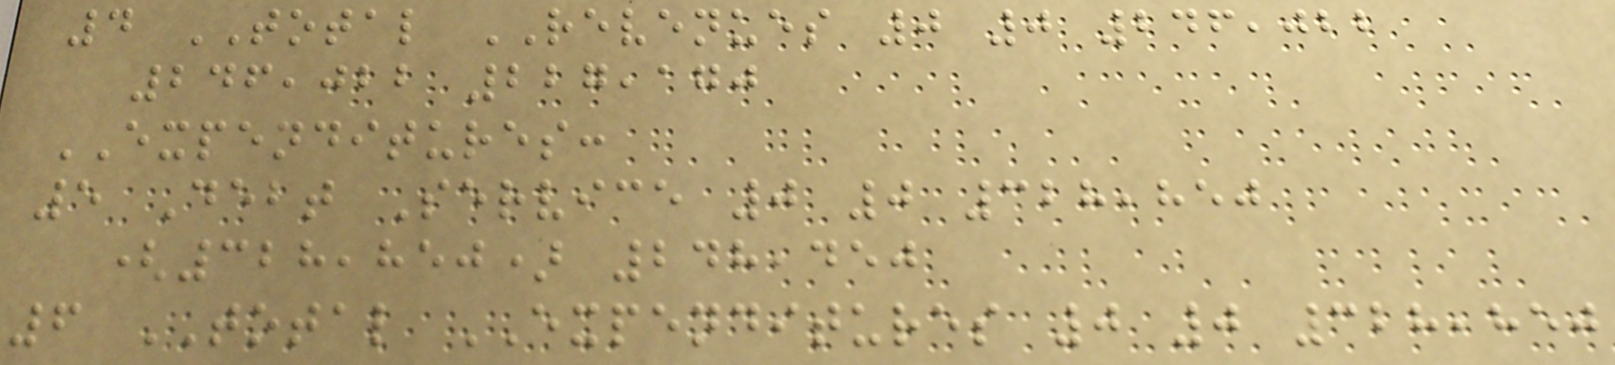4 TOTAL REVENUES 0 0 246,022
246,022 227,170
EXPENDITURES:
5 Debt Service 0 0 328,850
(328,850) 248,450
6 TOTAL EXPENDITURES 0 0 328,850
